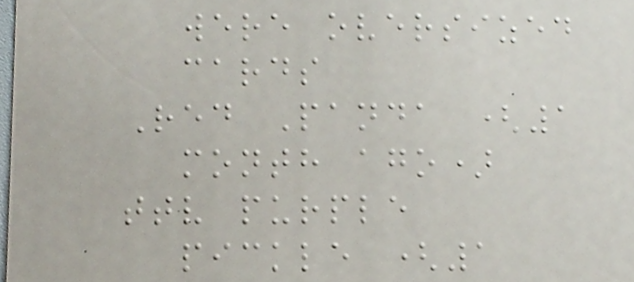were oversized
cards
Red Panda (1
month ago)
ttv purple
pickle (1
